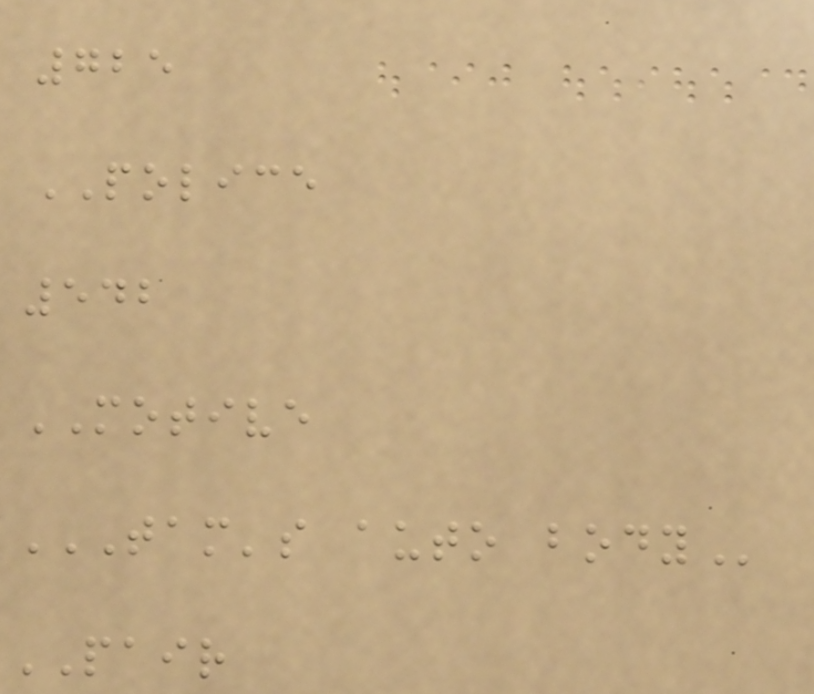725
POLICE
542
MOTIVE
TAM'S AUTO BODY
PAIR
